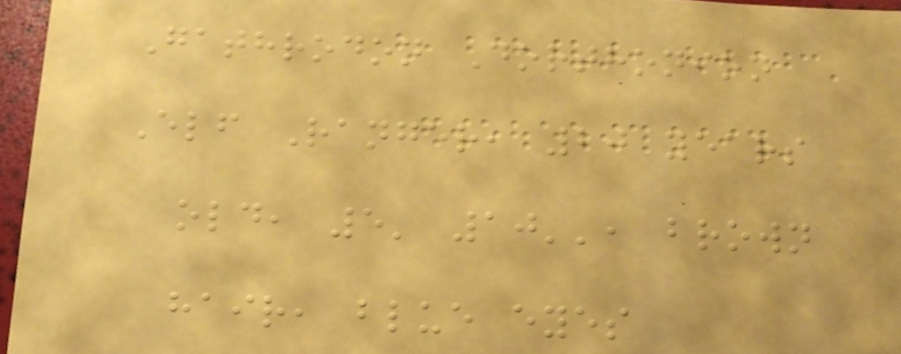Gathrodon Dorthonion
Elf Ranger, 20 years
old, 5' 10'', brown
hair, blue eyes
